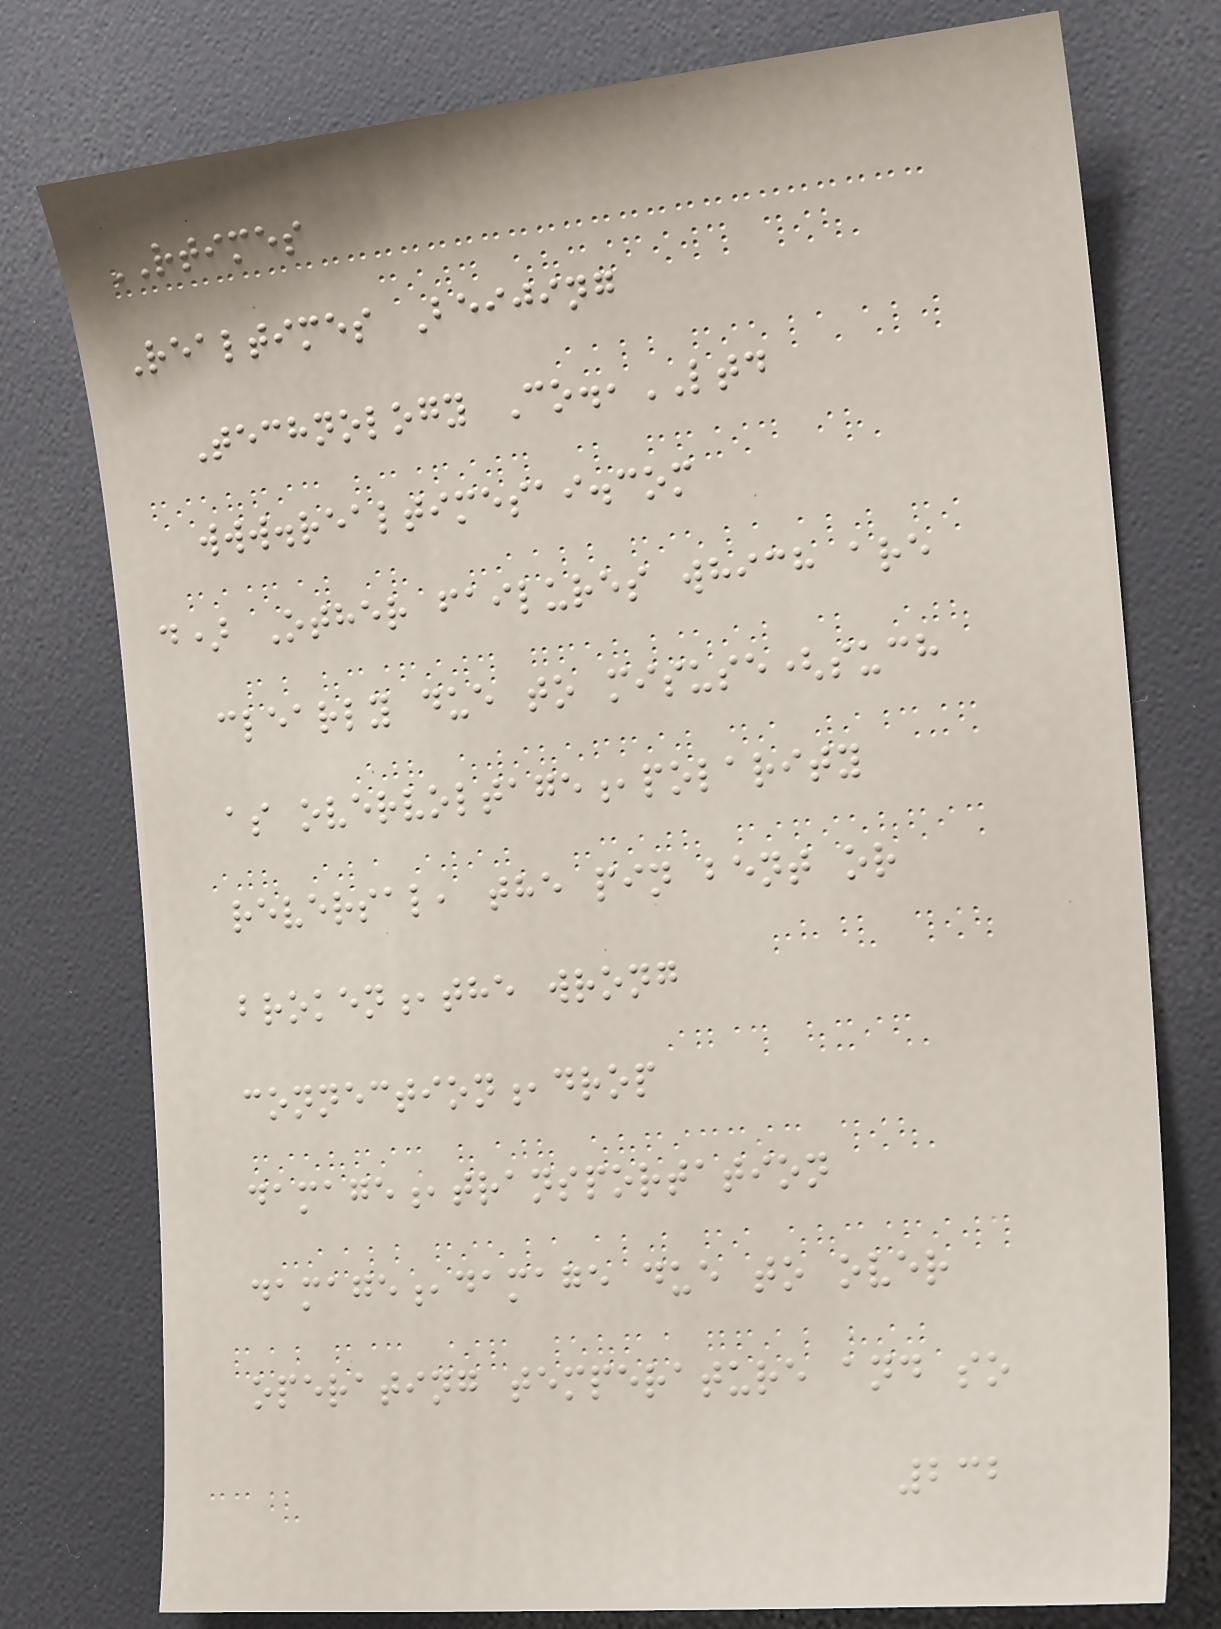RTIMES
Realtimes Beijing
Technology Co.,LTD
www.realtimesai.com
d) Other failures which are
clearly due to misuse(such
as overvoltage,polarity
reversal, the pin bent or
broken,the wrong
connection,drop
damage,transportation
damage,damage due to over
operating temperature and so
232
